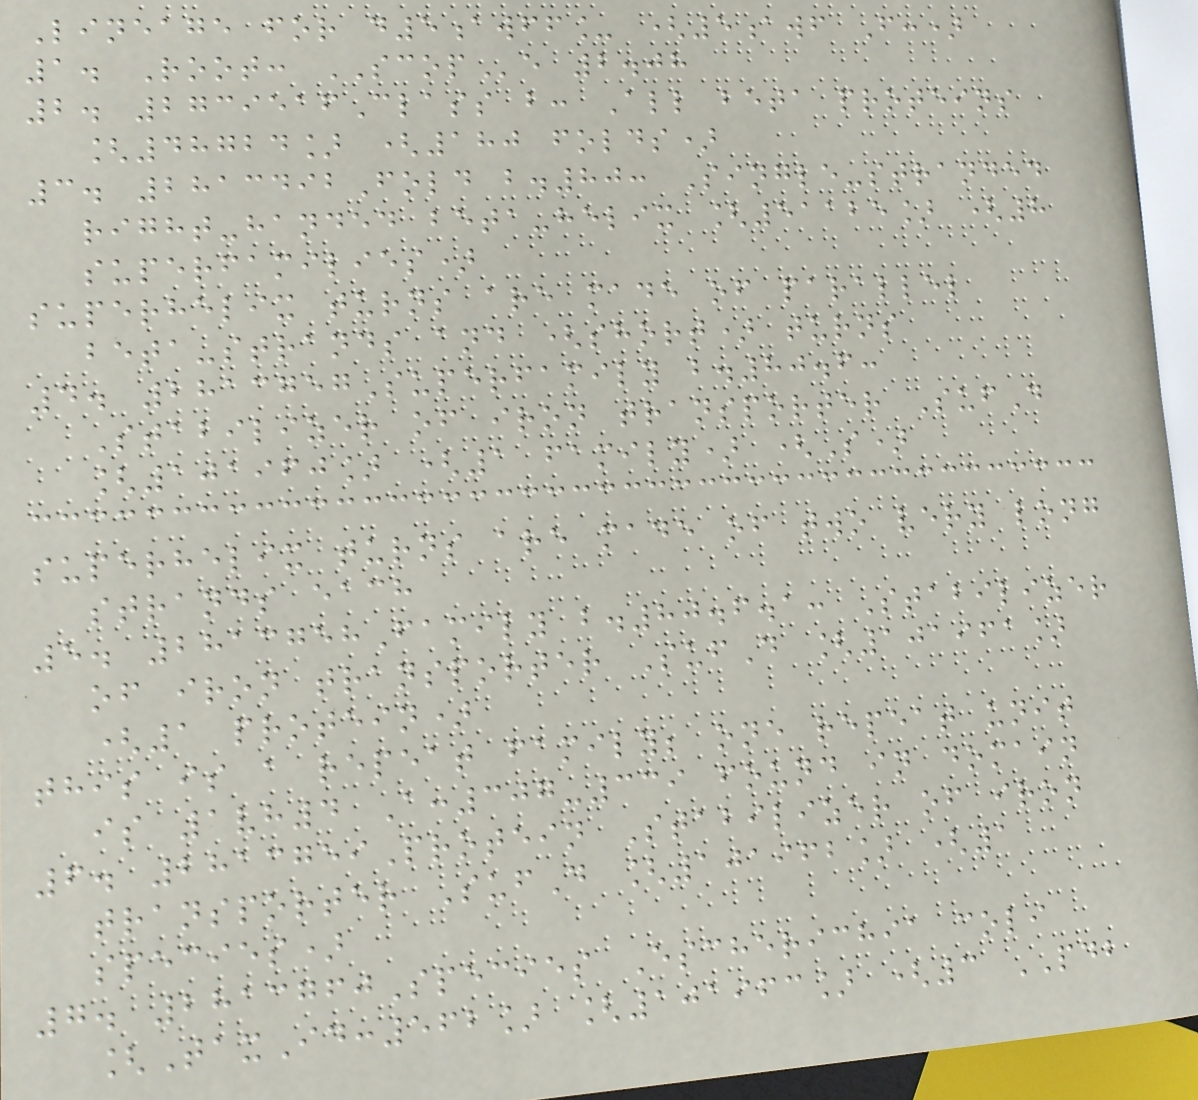Lineage for d5awff_ (5awf F:)
1. Root: SCOPe 2.08
2. 2739516Class b: All beta proteins
[48724] (180 folds)
3. 2813492Fold b.80: Single-stranded
right-handed beta-helix [51125] (8
superfamilies)
superhelix turns are made of parallel
beta-strands and (short) turns
4. 2813757Superfamily b.80.6:
Stabilizer of iron transporter SufD
[101960] (1 family) (S)
superhelix turns are made of two very long
strands each
5. 2813758Family b.80.6.1: Stabilizer
of iron transporter SufD [101961]
(1 protein)
this is a repeat family; one repeat unit
is 1vh4 A:307-339 found in domain
6. 2813759Protein Stabilizer of iron
transporter SufD [101962] (1
species)
7. 2813760Species Escherichia coli
[TaxId:562] [101963] (3 PDB
